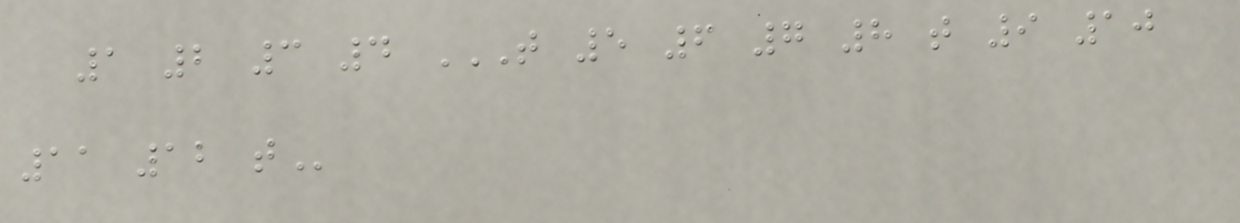1 2 3 4 T 5 6 7 8 T 9 10
11 12 T
